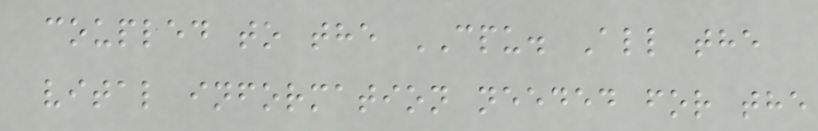coupled to the CPU. All the
vital information needed for the
